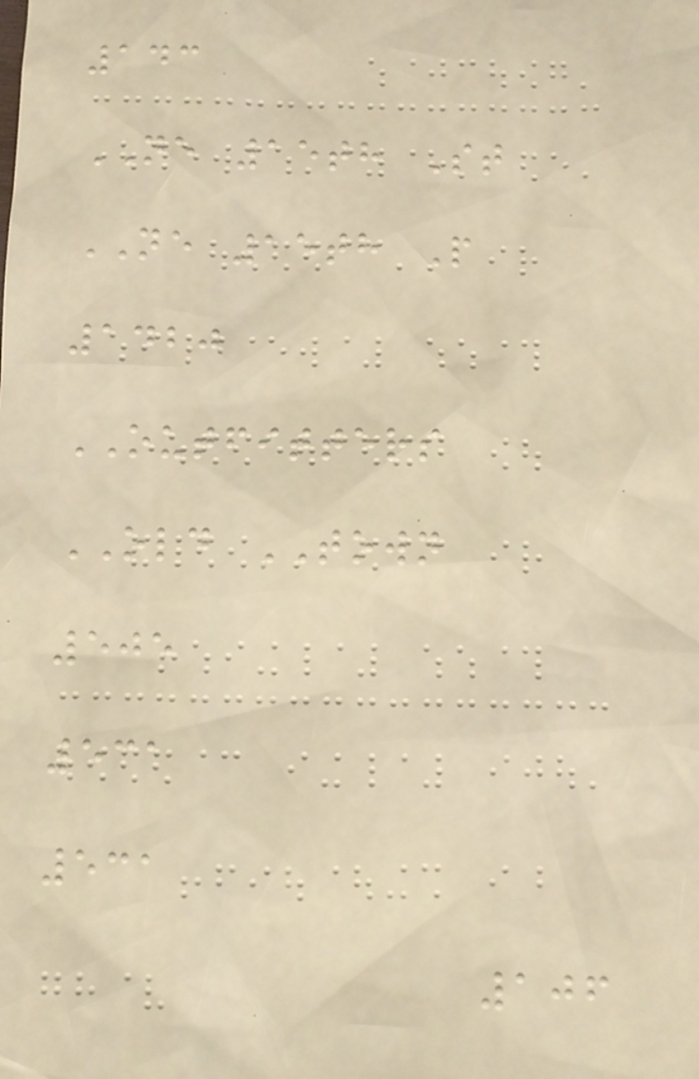143
NE 15th St
NE 15th P
1420
OUTFITTERS
OLD TOWN
505
531
531
106
